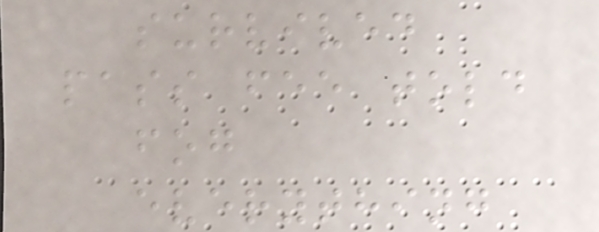survived
pass fee told
fog
everything
